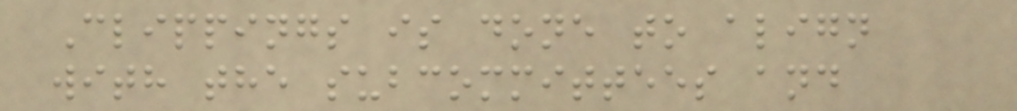Clippings is done to align
with the subcommittees and
